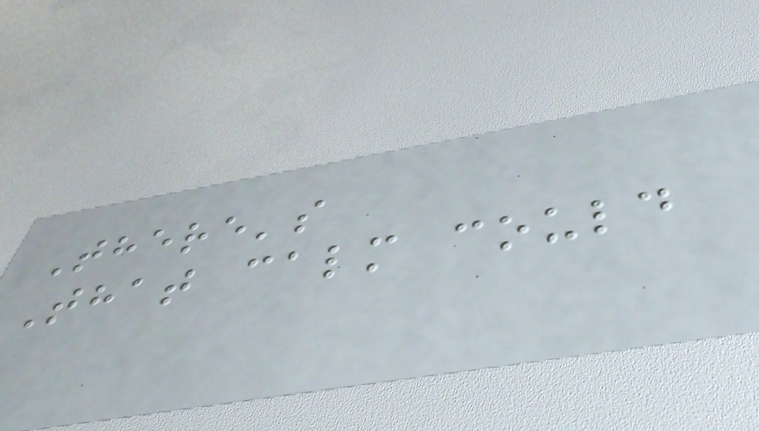There's
That calm could
